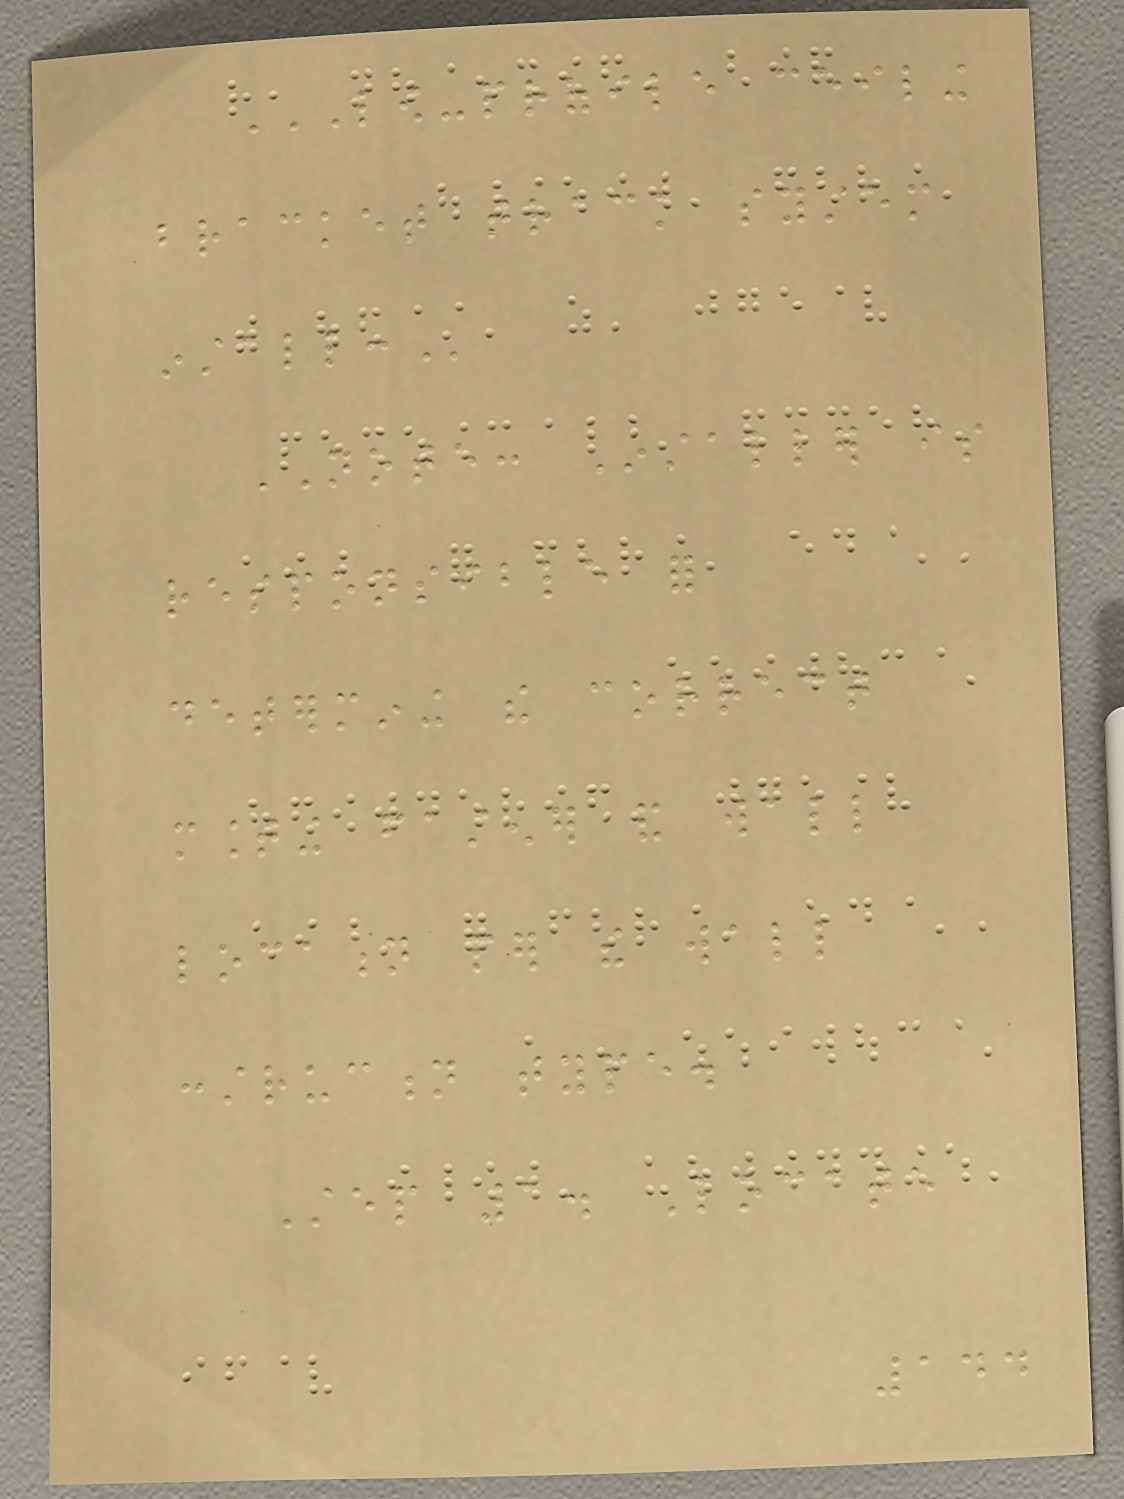LOW-PROFILE CEILING
BRACKET TRACK SYSTEM
INSTALL:
NOTE: Installer is
responsible for
determining the correct
mounting fastener and wall
location per the wall
construction type.
Step 1. Locate
144
